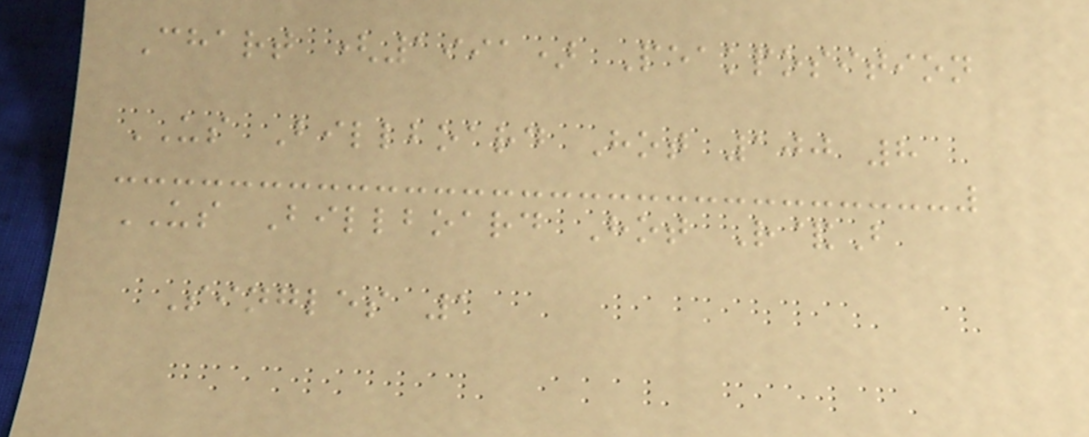Chart (1991) Peakposition
US Billboard Hot 100 8
US Billboard Hot R&B
Singles 1
